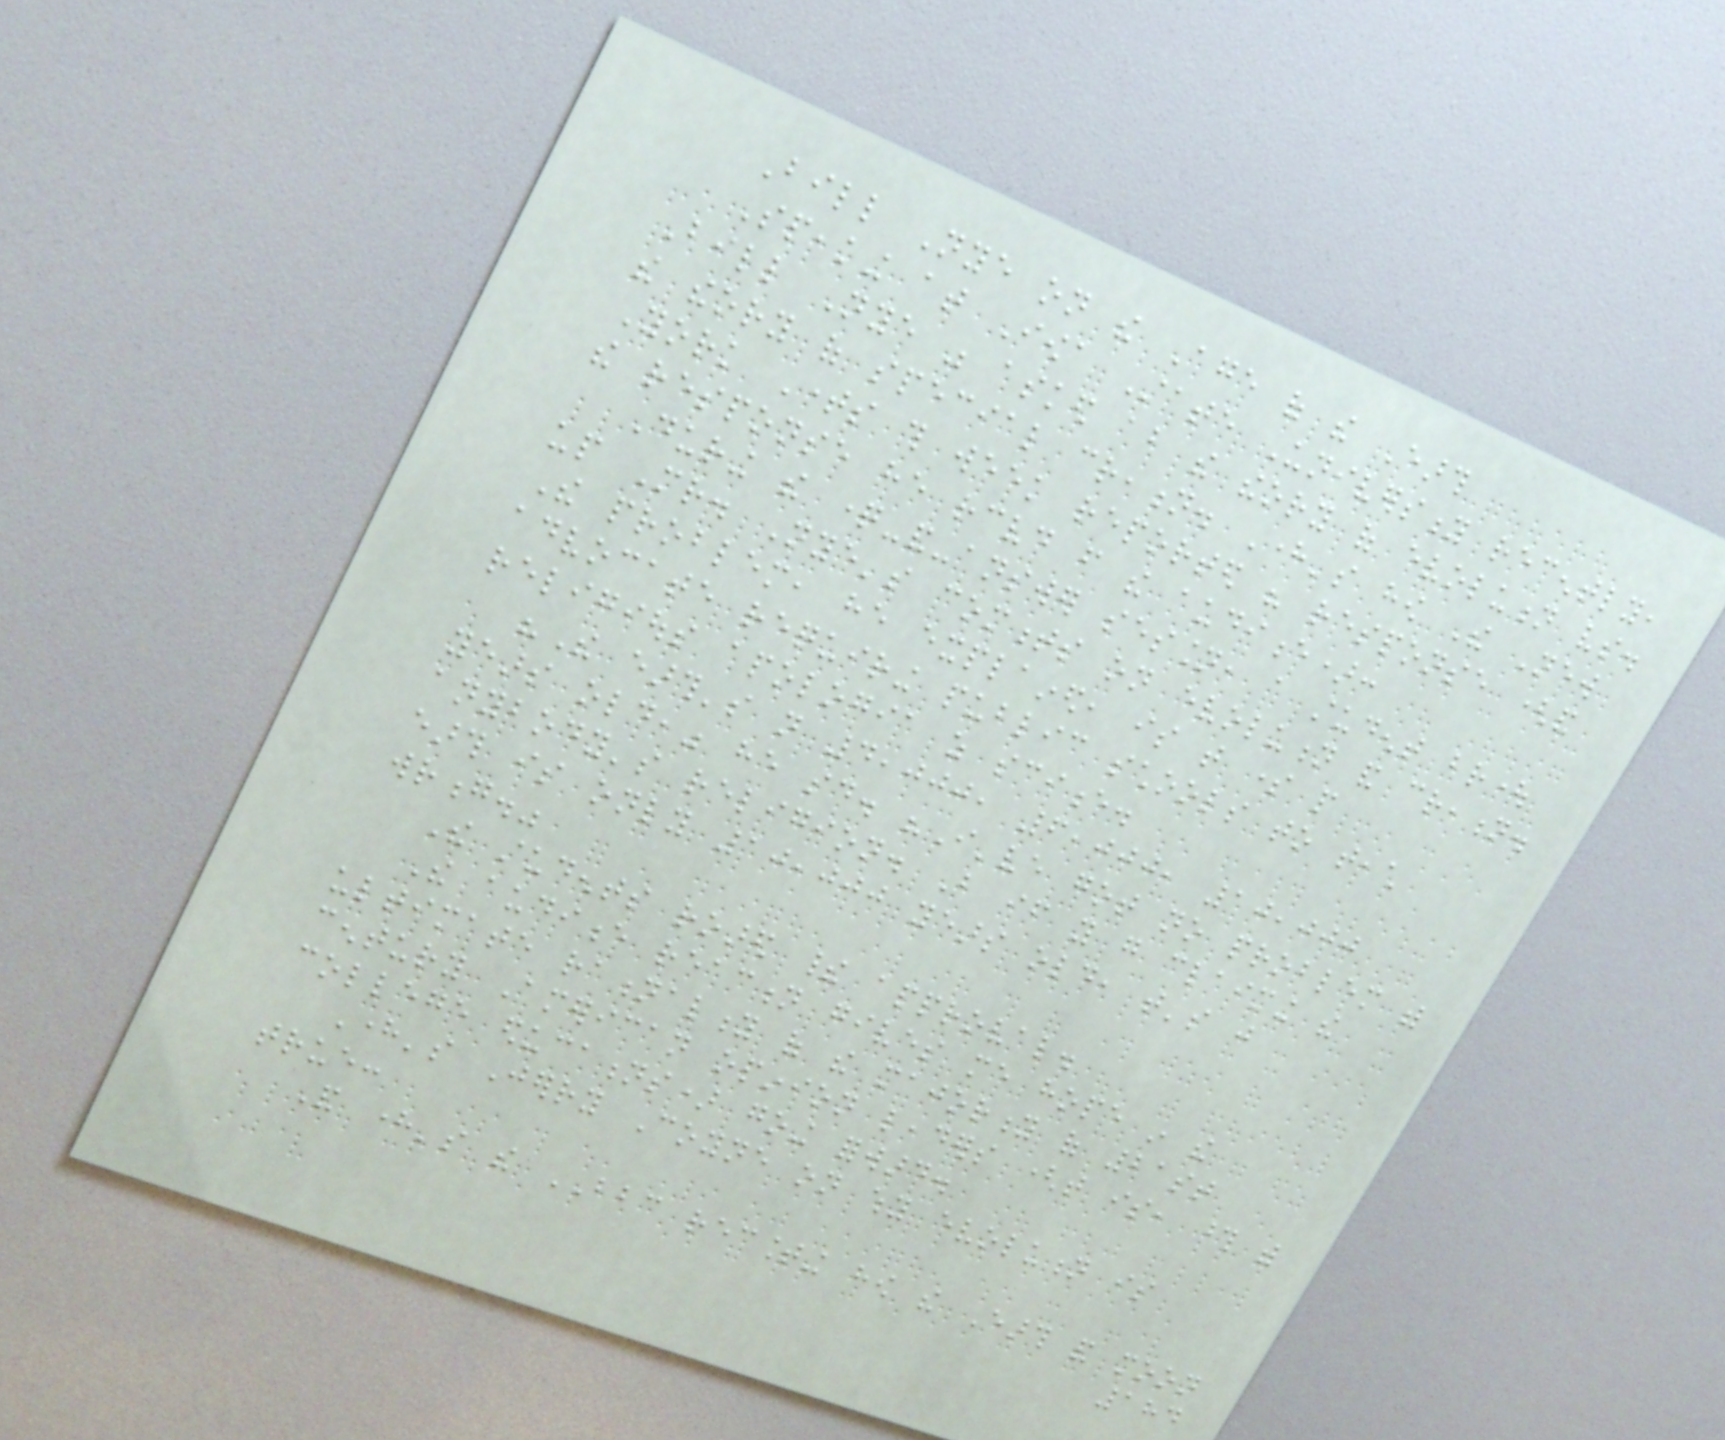Bill Nye on the Age of the Earth
Speaking at Iowa State University recently,
Bill Nye was asked about the theory of evolution vs.
the theory of special creation. Here's how The New
York Times this week reported his response (and
the response he received from the audience):
During the question-and-answer session, a student brought
up Mr. Nye's comments on evolution and creation.
The problem, he explained, is that some people
advocate requiring public schools to teach
religious apologia as science.
"The earth's not 4,000, 6,000, 10,000
years old," he said. "I've got no problem with
anybody's religion. But if you go claiming the
earth is only 10,000 years old, that's just
wrong."
The students roared their approval.
The audience reaction gives me hope in the
ultimate rationality of the majority of 21st
century American opinion leaders (that is, those with
college educations) going forward.
Here's Jerry Coyne on why evolution is
true:
And here's the BBC recounting how the Earth and moon
184
